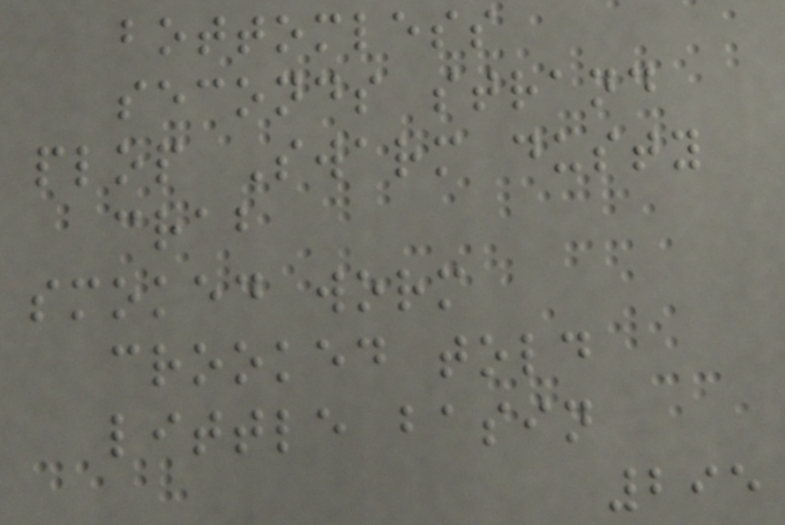bottomless
seconds strand
plop Swarm dusty
crab
smoked worm
crooked told
little basin
295
